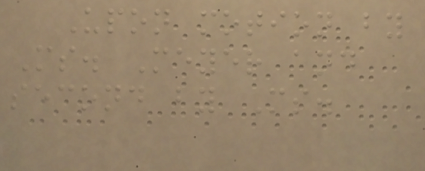Upon motion by
Ms. Meyer and
second by Ms.
